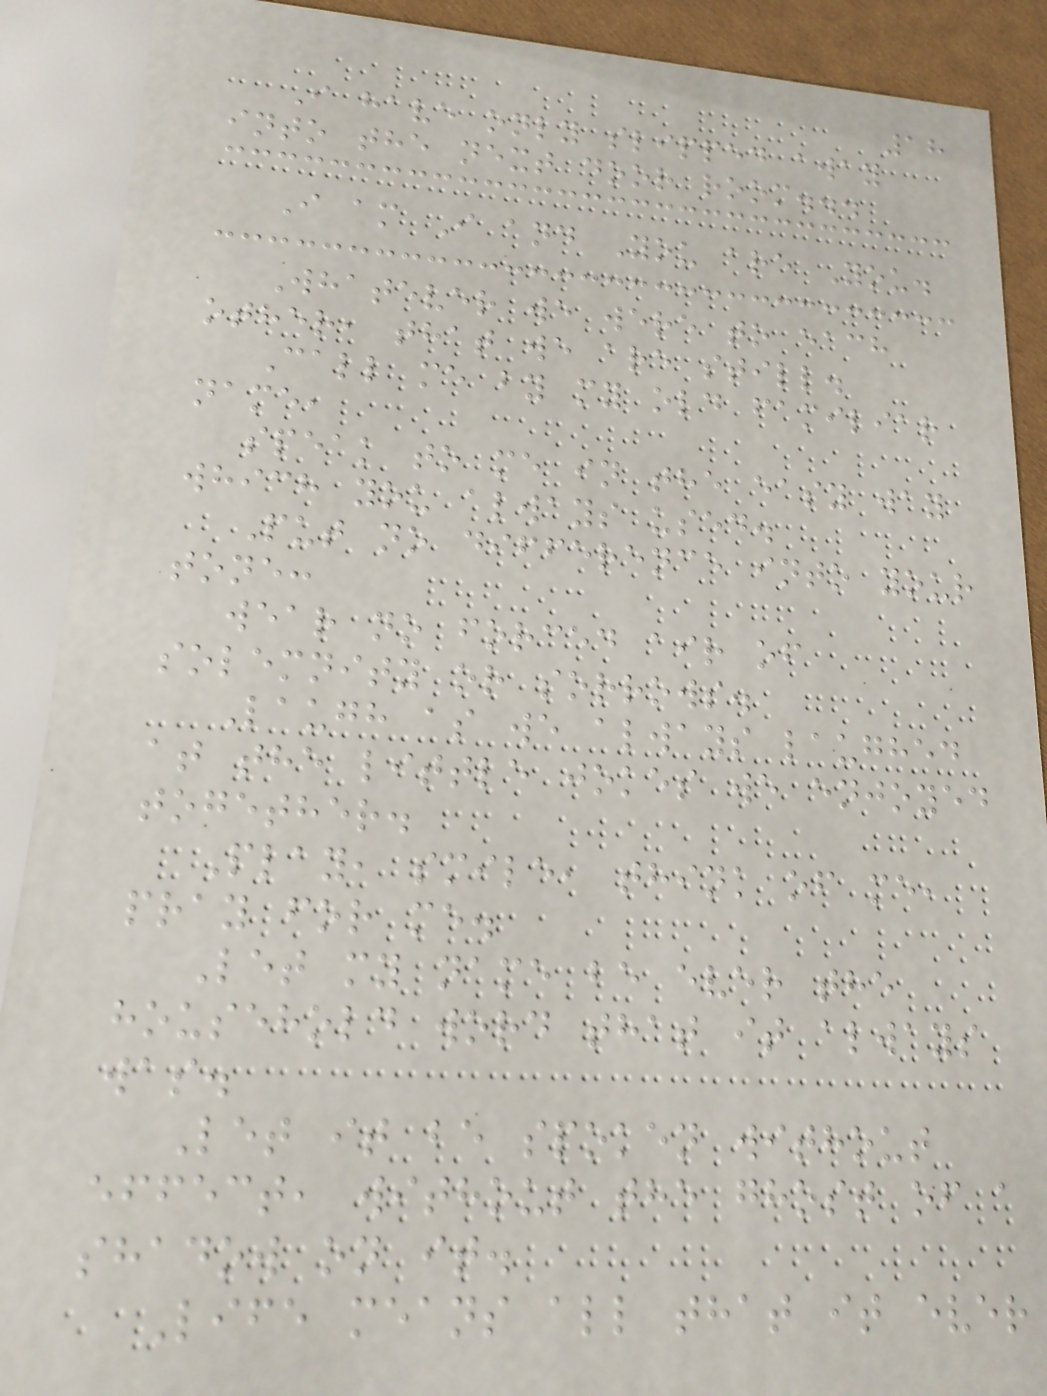18
I have only slipped away
into the next door room...
I am I and You are You.
Whatever we were to each
other, that we are still.
Call me by my old familiar
name,
speak to me in the easy way
which you always used.
Put no difference into your
tone:
wear no forced air of
solemnity or sorrows.
Laugh as we always laughed
at the little jokes we enjoyed
together.
Play, smile, think of me,
pray for me.
Let my name be ever the
household word that it always
was.
Let it be spoken without
effect, without the ghost of a
shadow on it.
Life means all that it ever
